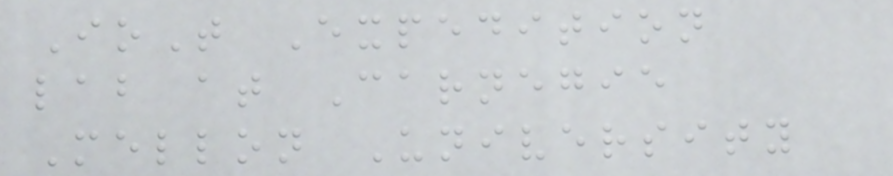IoT Expedition
lab at Carnegie
Mellon University
